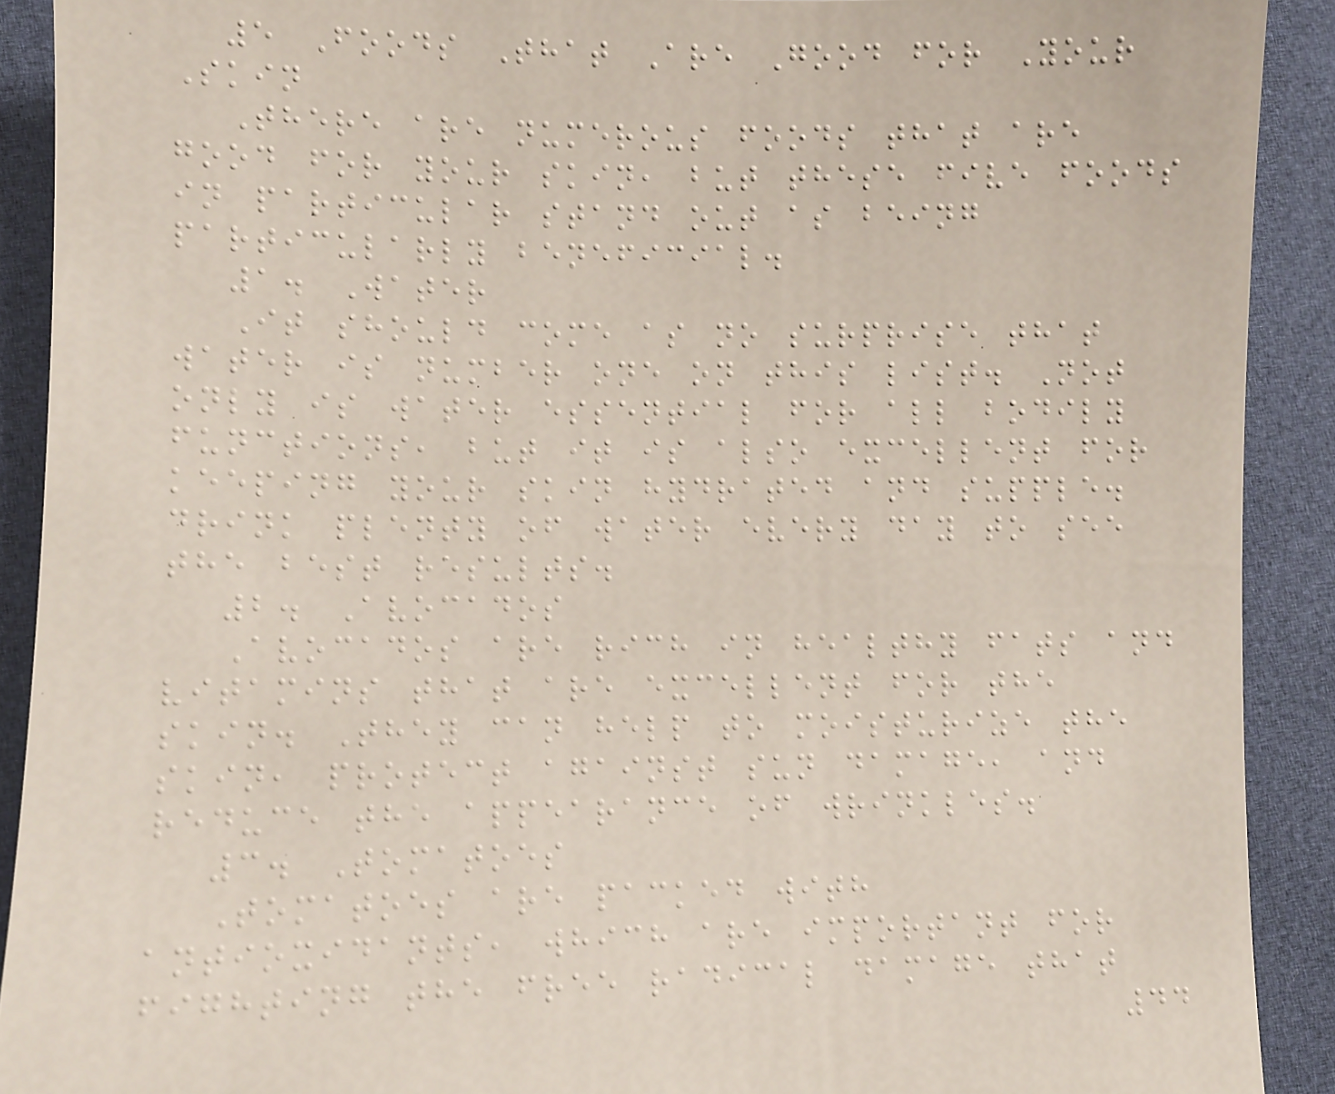5 Foods That Are Good for Your
Skin
There are numerous foods that are
good for your skin, but these five foods
in particular stand out as being
particularly beneficial.
1. Water
It should come as no surprise that
water is number one on this list. Not
only is water essential for all bodily
functions, but it is also excellent for
keeping your skin hydrated and supple.
drink plenty of water every day to see
the best results.
2. Avocados
Avocados are rich in healthy fats and
vitamins that are excellent for the
skin. They can help to moisturize the
skin, protect against sun damage, and
reduce the appearance of wrinkles.
3. Tomatoes
Tomatoes are packed with
antioxidants, which are important for
fighting the free radical damage that
44
